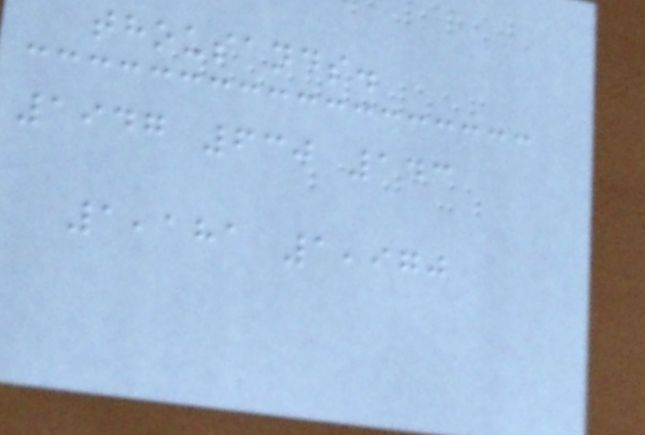thousands.
1947 630 143
1,181 1,970
